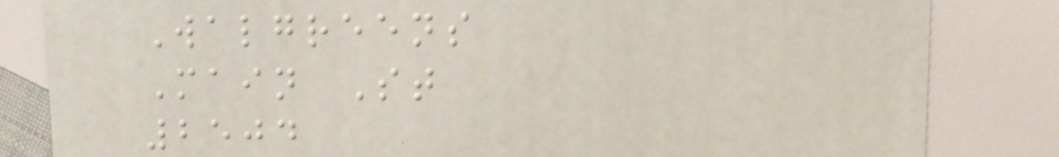Walgreens
Main St
2504
